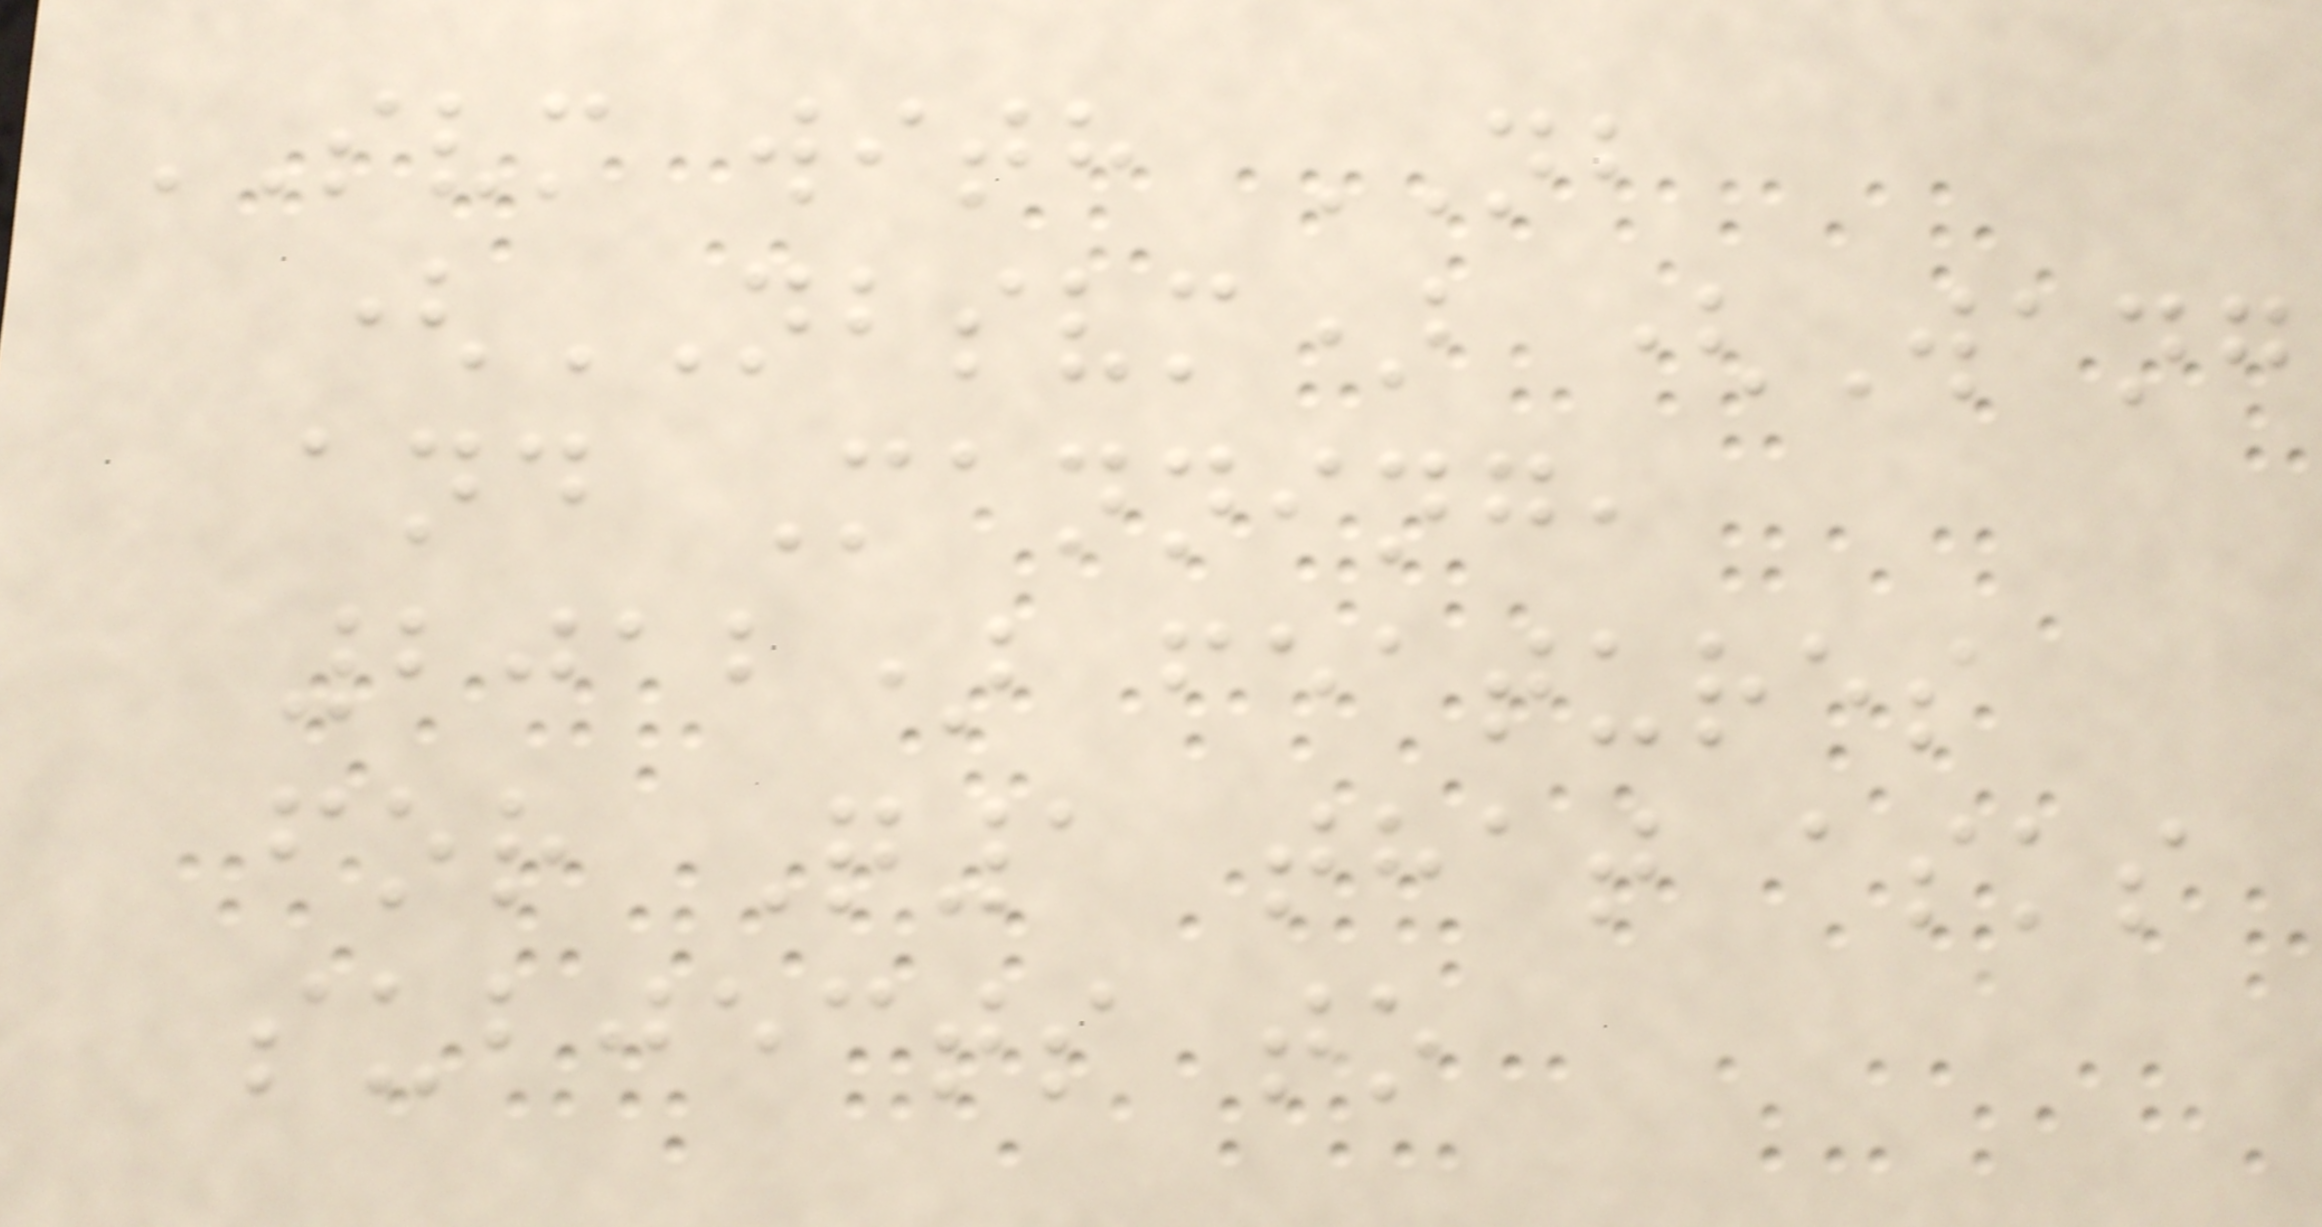SVM with NB
(NBSVM) (Wang
and Manning,
2012) features
for Q1 that asks
subjects to
